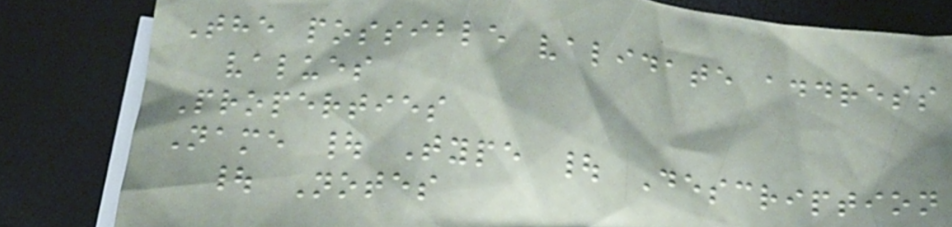The possible validate address
values
Properties
Name | Type | Description
| Notes
